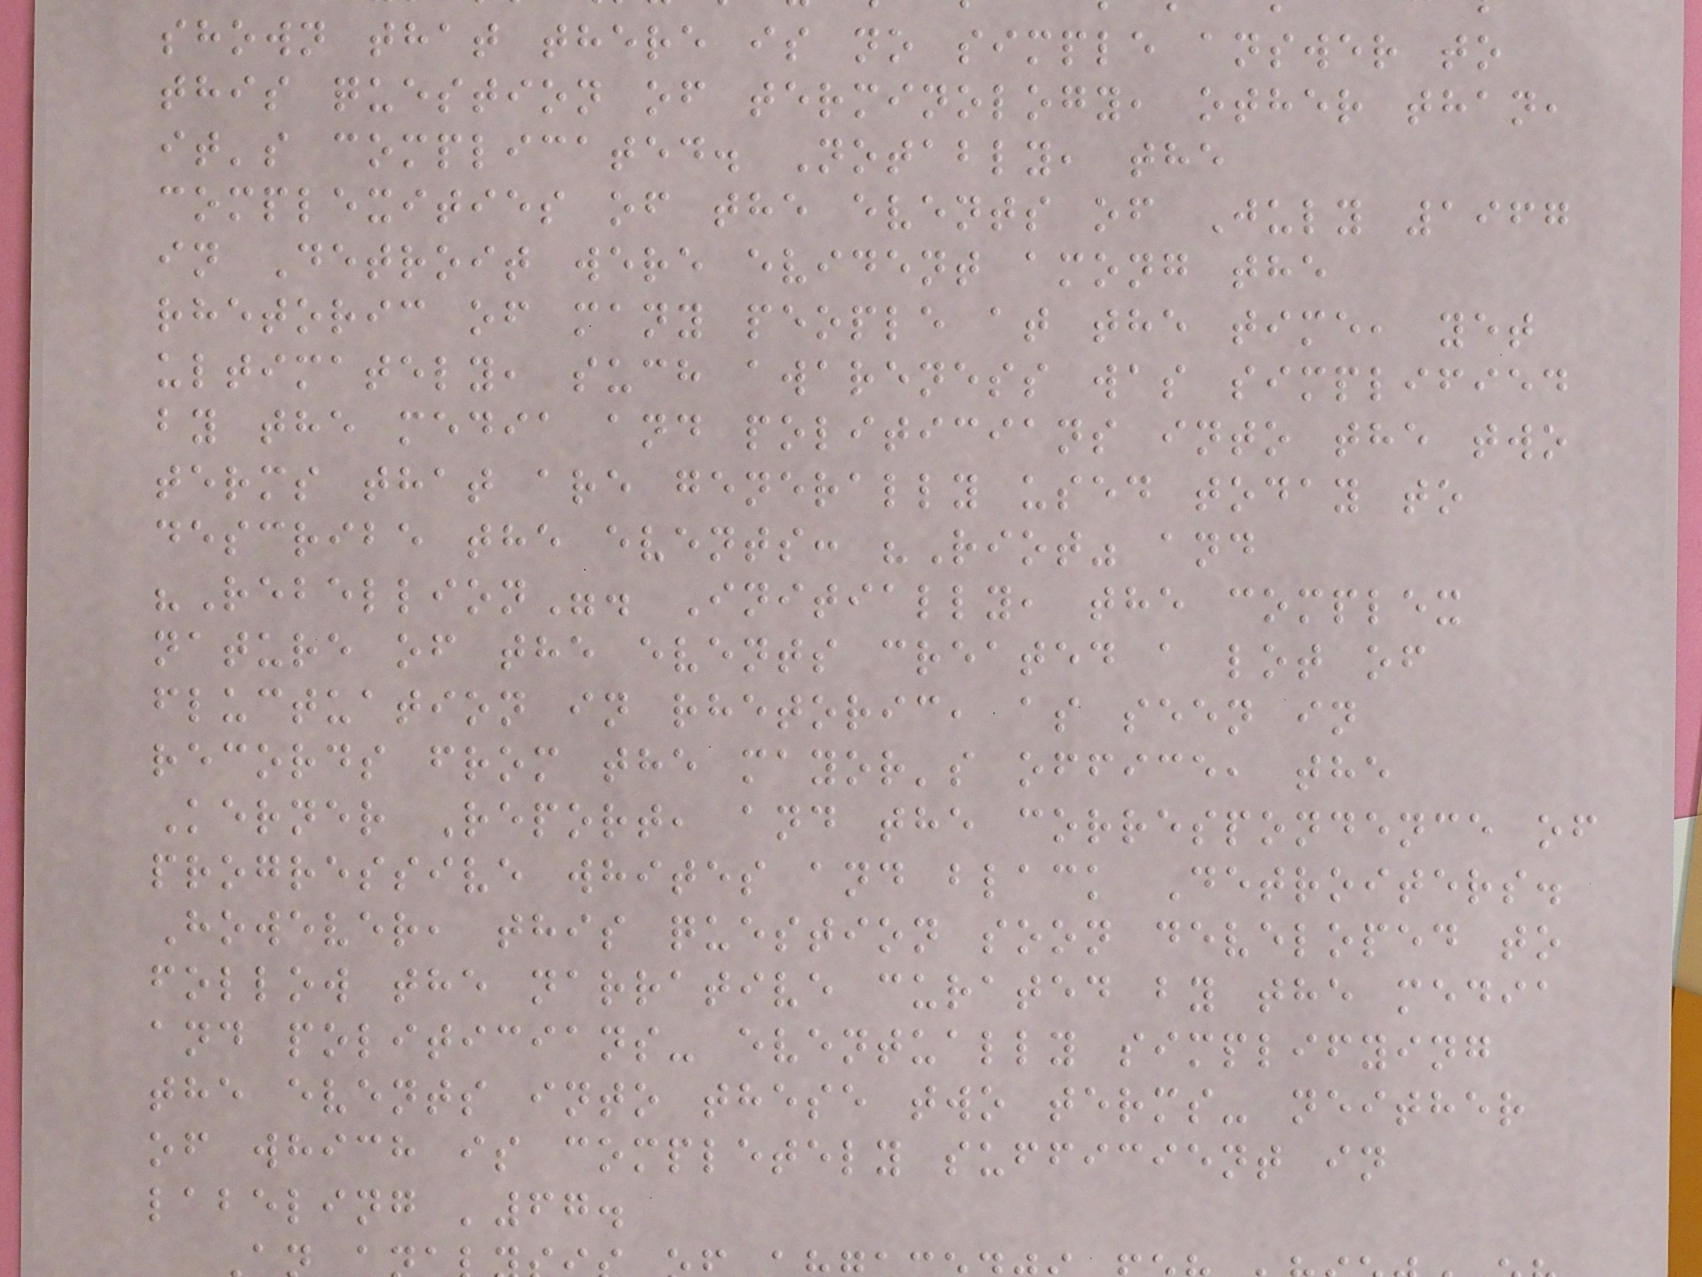shown that there is no simple answer to
this question of terminology, other than,
it's complicated. Notably, the
complexities of the events of July 1967
in Detroit were evident among the
rhetoric of many people at the time, yet
ultimately, such awareness was simplified
by the media and politicians into the two
terms that are generally used today to
describe the events: "Riot" and
"Rebellion". Initially, the complex
nature of the events created a lot of
fluctuation in rhetoric, as seen in
records from the mayor's office, the
Kerner Report, and the correspondence of
progressive whites and black Detroiters.
However, this question soon developed to
follow the narrative curated by the media
and politicians- eventually simplifying
the events into these two terms- neither
of which is completely sufficient in
labeling '67.
